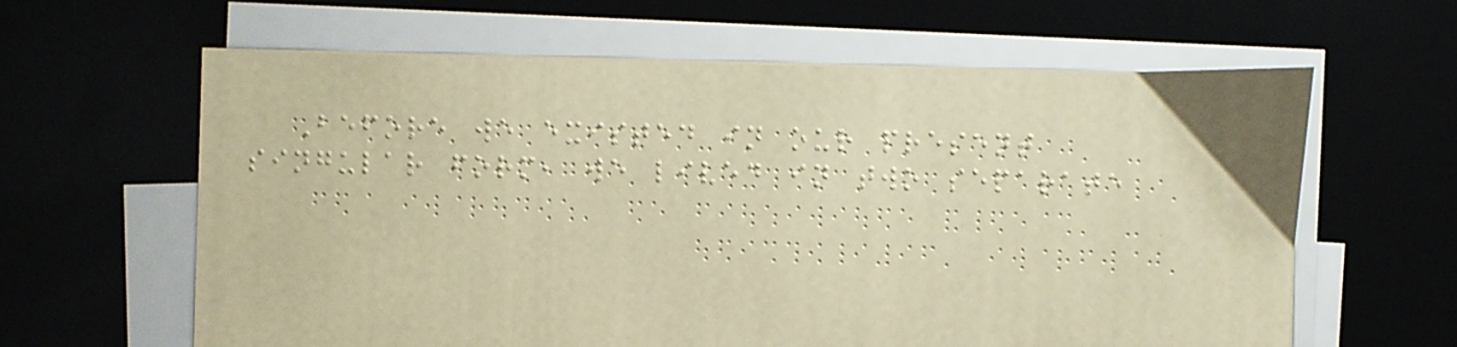Before we existed in our present
singular form, we lived in two separate
